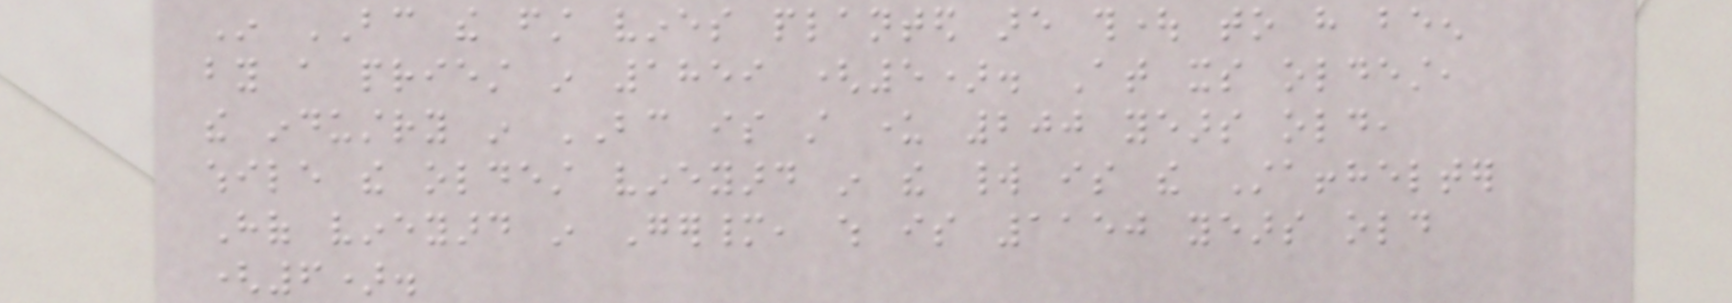In BC the first vines planted are thought to have been
by a priest in 1859 (5). At its oldest,
the industry in BC is still under 200 years old,
while the oldest vineyard in the world is the Staffhelter
Hof vineyard in Germany, which is 1150 years old
(6).
